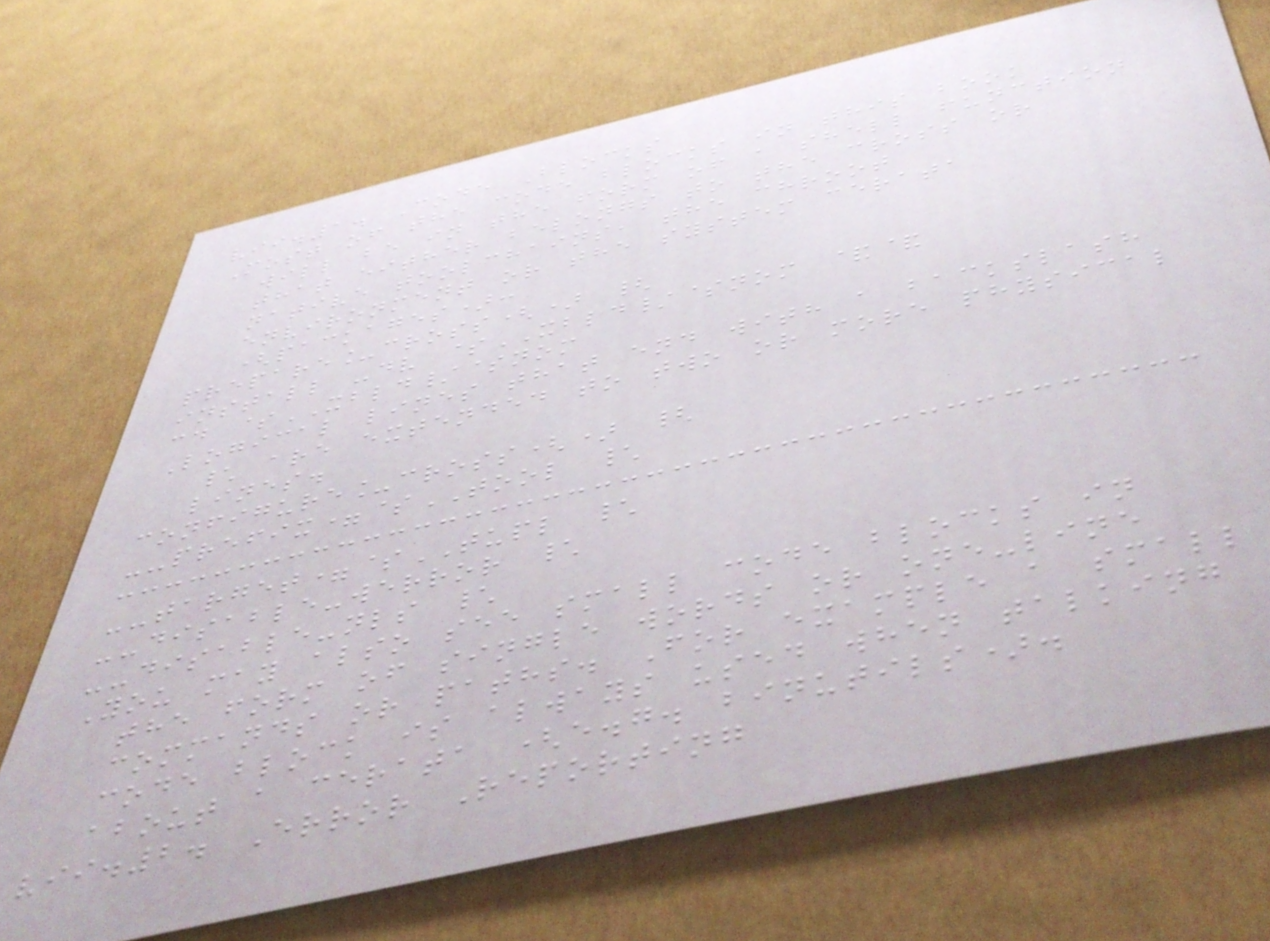vii.1. Code Blocks
Most of the code blocks in this book
will be in the form of a shell function
that either belongs to the cross or
native toolchains, the chroot
environment or the system cerata
(packages):
prepare_cross() {
install -dv $XBLD/$nom &&
cd $XBLD/$nom
Logical lines that end with a backslash
\ are extended to two or more physical
lines.
configure_cross() {
--prefix=$TOOL \
--target=$TUPL \
--disable-werror \
--disable-nls \
You may also see small code blocks in
the form of single words or one-line
commands or paths. For example a small
code block is always used when talking
about a cerata (e.g. binutils).
vii.2. Error Reporting
